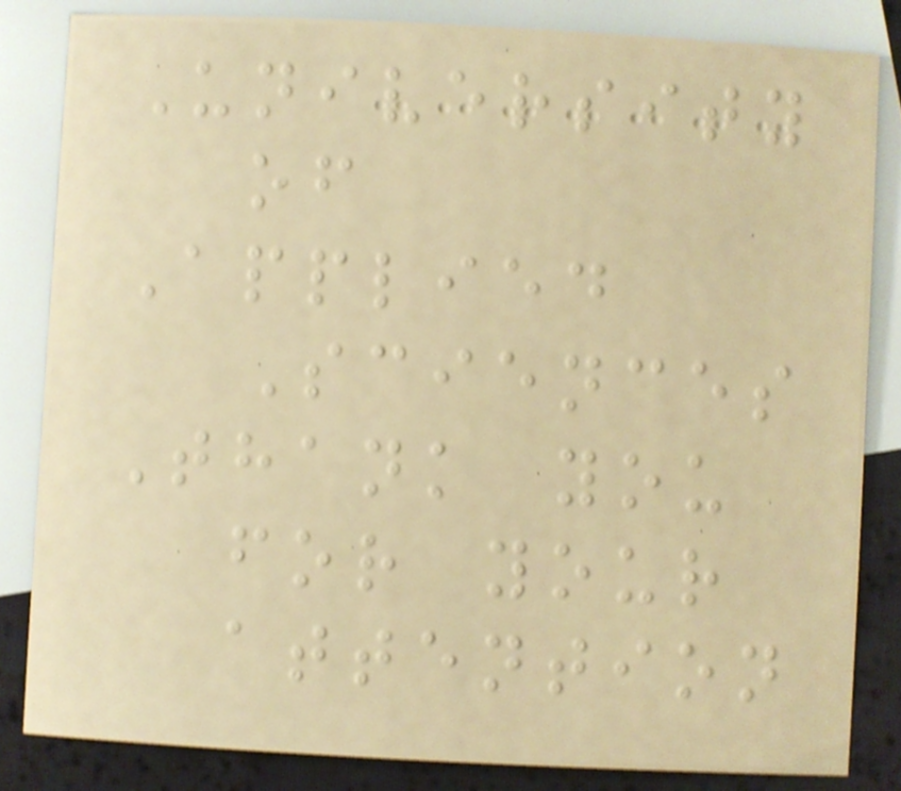University
of
Applied
Sciences
Thank you
for your
attention
